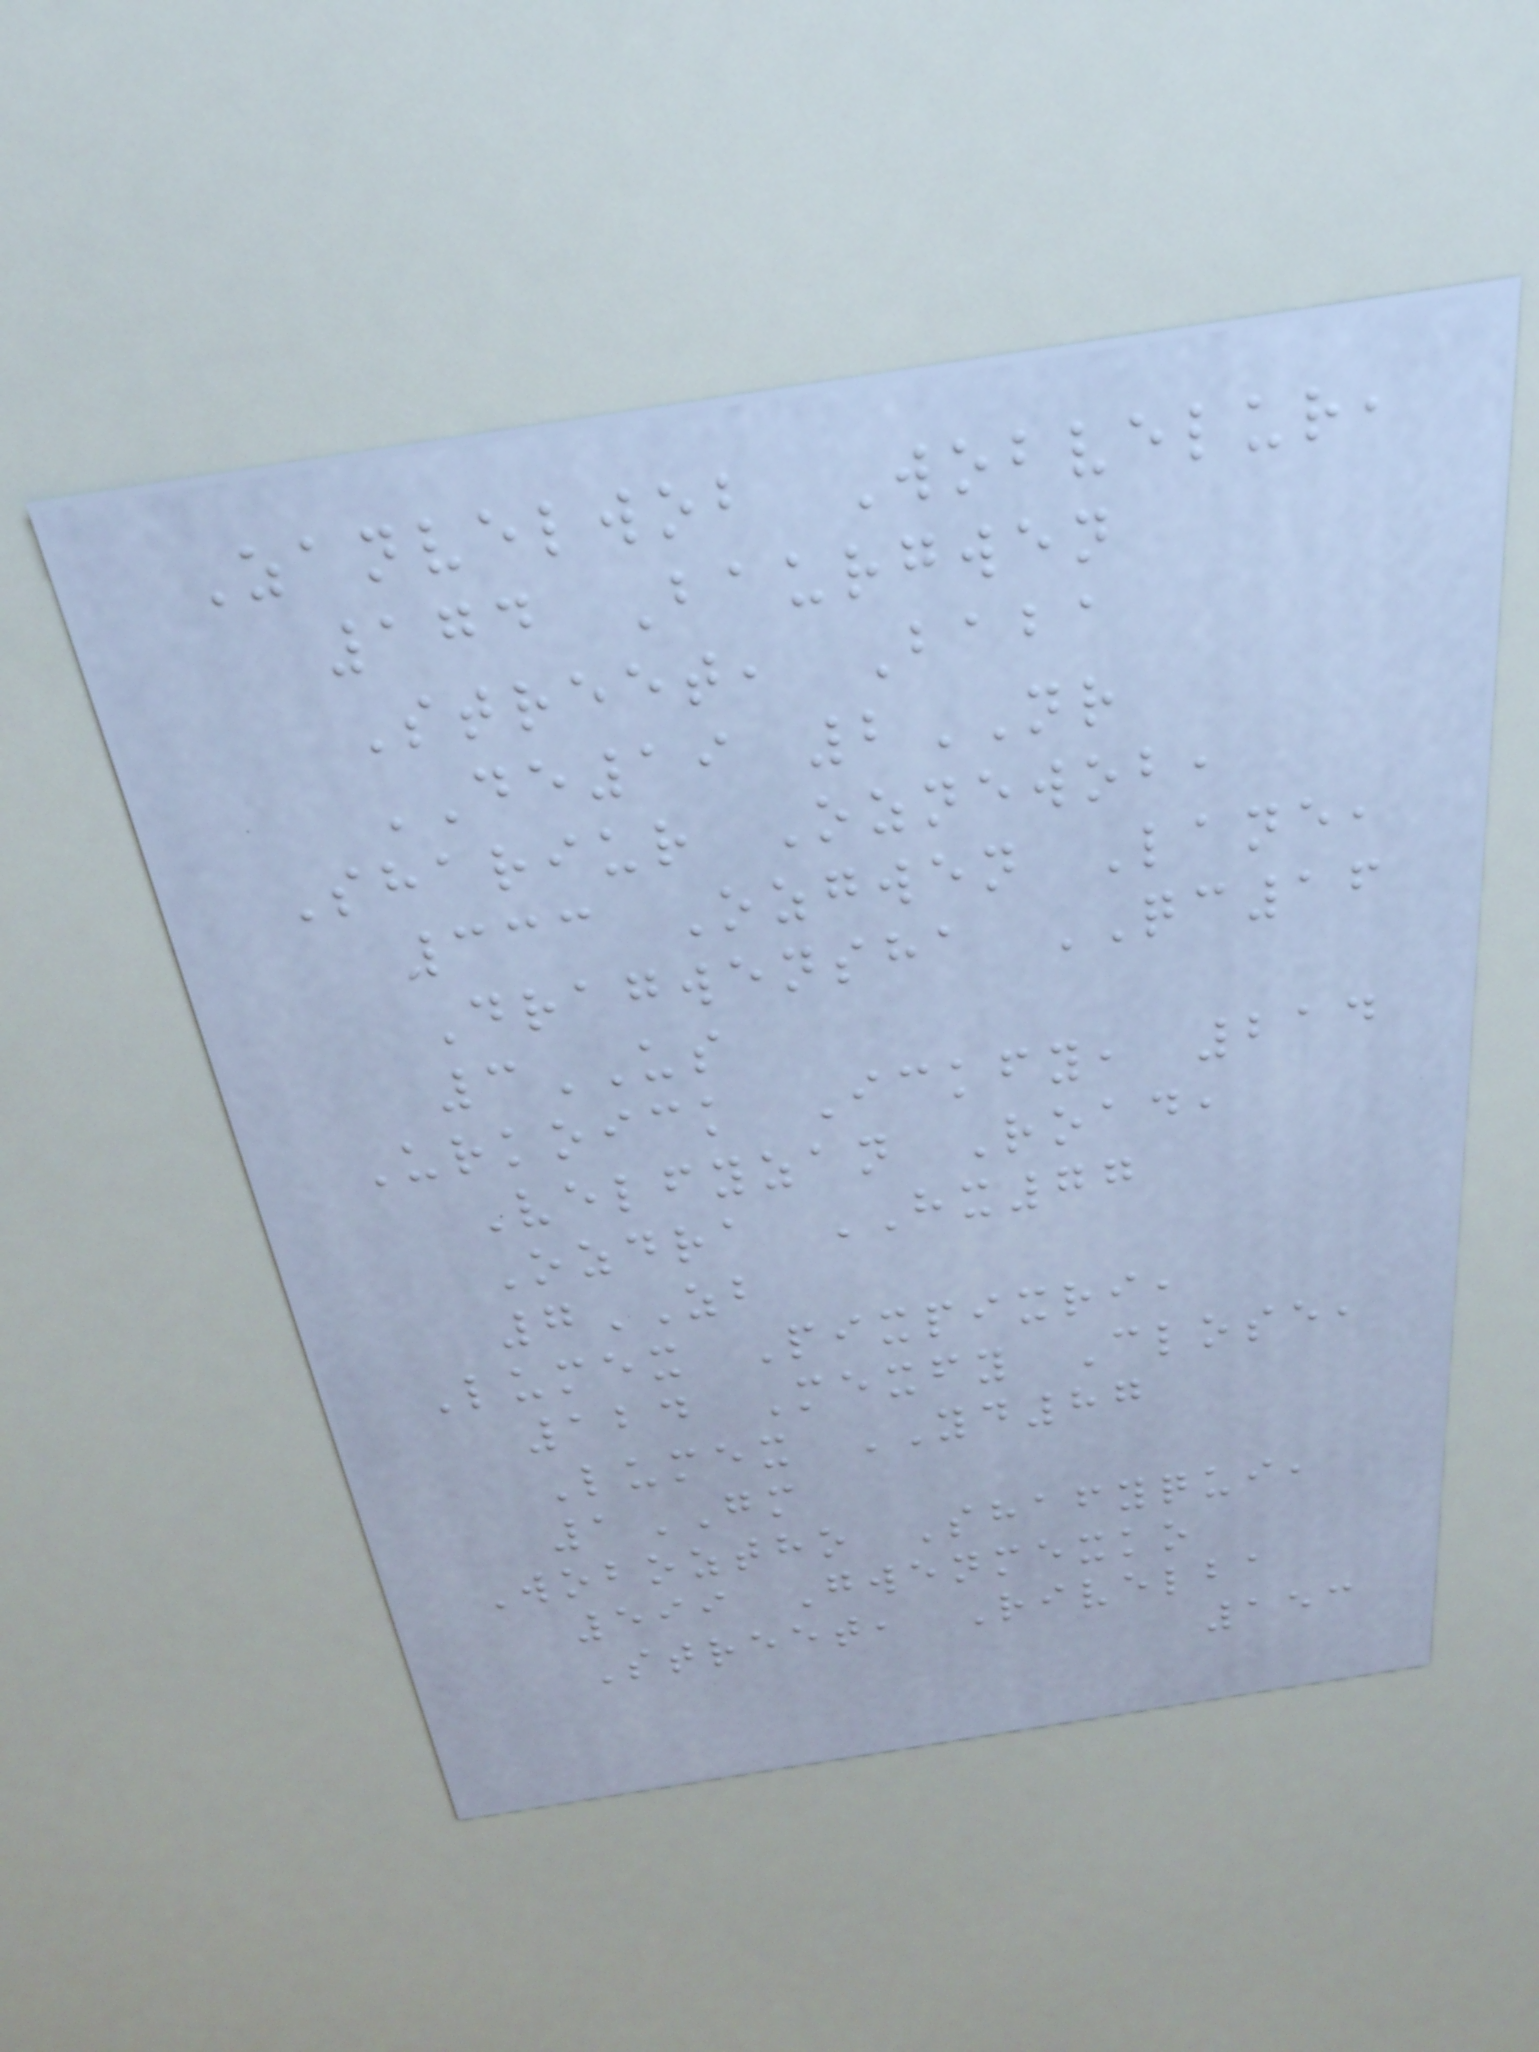Zanvelwob Wobvelur,
174 Baurgwen
Street, Baba
DE19 2NR
Shariur Oznewob,
333 Ozgwen Lane,
Dragwensha QC16
3US
Urkoick Ickfy, 214
Velfyzan Road,
Ozdra HX77
7ZB
Lumex Pixpixri,
124 Mexfy Close,
Lumex YD87
1GM
Woboztho Shafyqui,
599 Gwenmexko
Street, Rivelba
153
